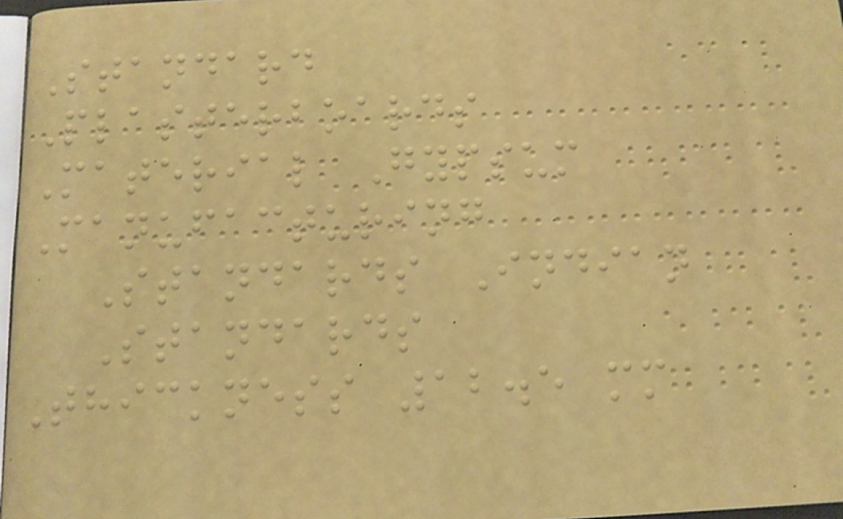Standard
Plasterboards
Material Gypsum
Manufacturing
Standards Indian
Standards
Thickness 12.5 mm
